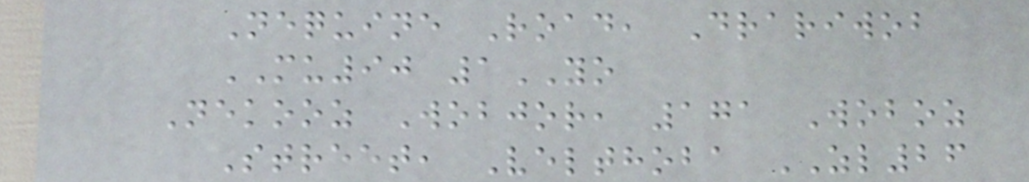Nequine Road, Drariwob
MU90 1YO
Nekooz Wobjor, 171 Woboz
Street, Velthoba ZL26
